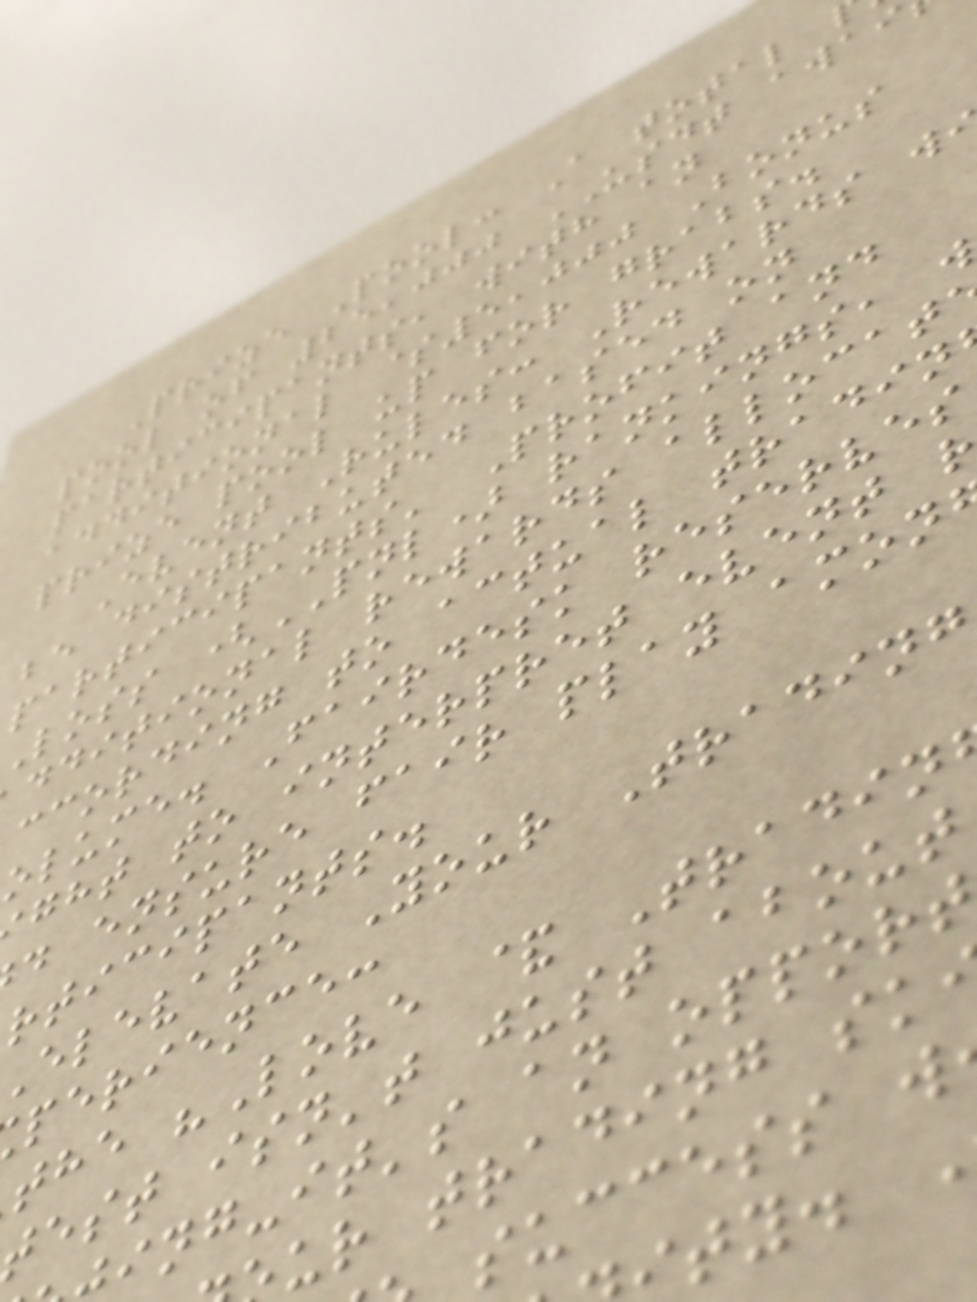Prize Pool: A total
pool of 25,000 USDT awai
participants, with an
additional $5,000 Bonus
prize pool up for grabs.
Event Rules: Rewards w
be distributed based on
participants' Profit and
loss (PNL) rankings, w
dditional rewards allocat
ccording to actual tradin
olume. Fairdesk reserves
ght to interpret event r
d ensure fair play amon
rticipants.
elevate Your Trading
perience:
the "Love & Tradin
test isn't just about
ing-it's an opport
ur trading sk
success w
